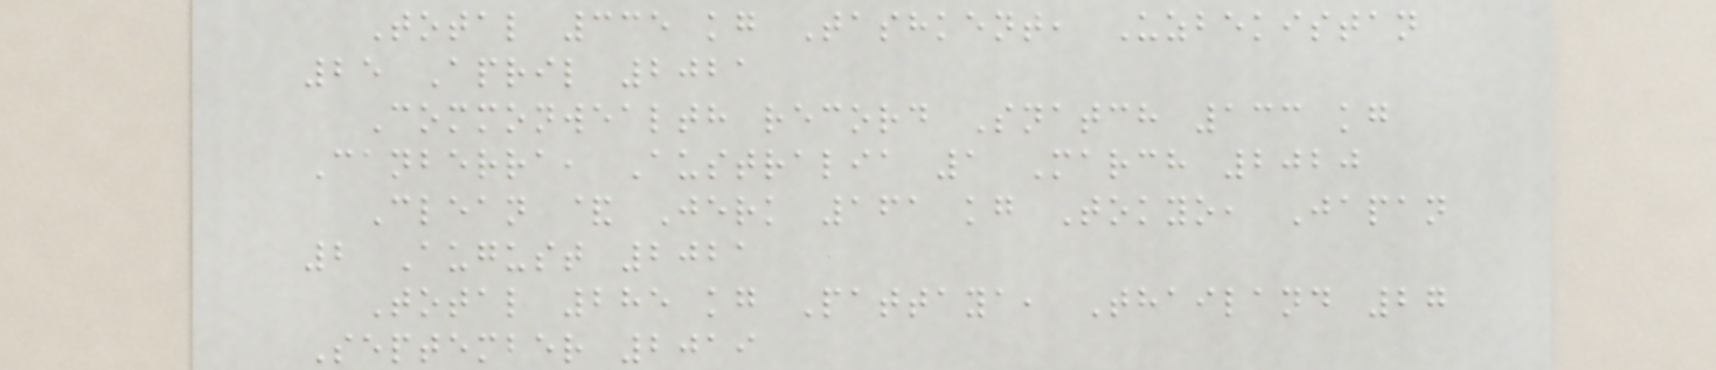Total 335 kg Tashkent, Uzbekistan
25 April 2021
Commonwealth record Snatch 133 kg
Canberra, Australia 1 March 2020
Clean & Jerk 161 kg Tokyo, Japan
2 August 2021
Total 285 kg Pattaya, Thailand 27
September 2019
